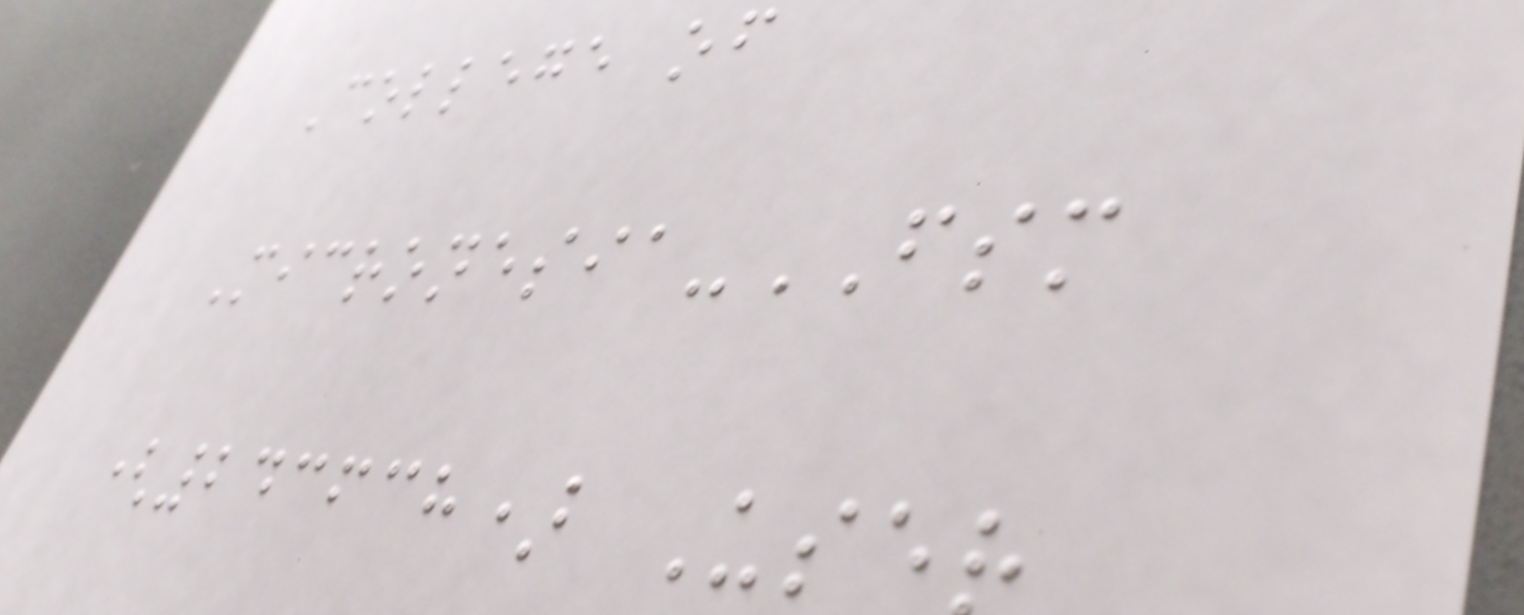College of
Micronesia-FSM
(243638) User
